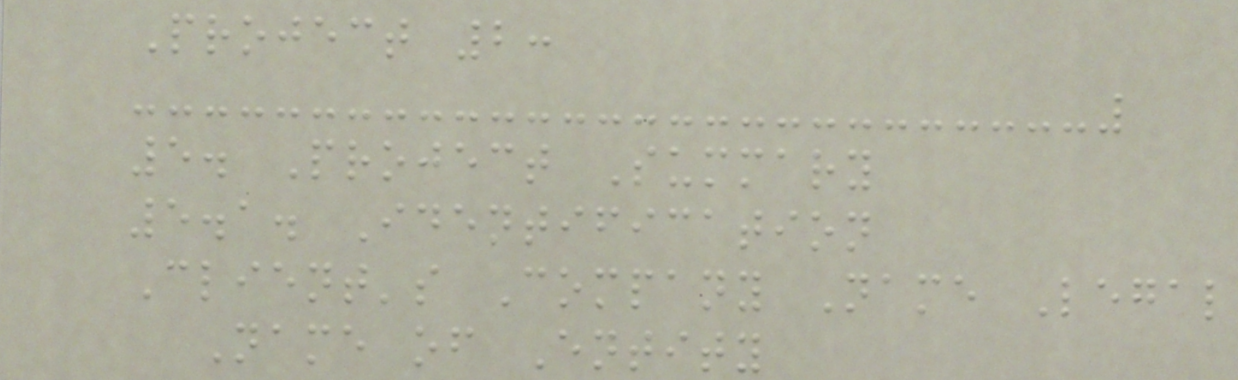Project 2:
5. Project Summary
5.1. Identification
Client's Company Name Legal
Name of Entity
